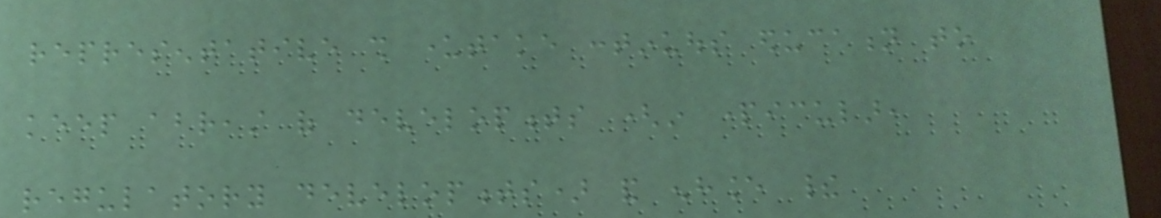representative shall undertake continuous education to
keep abreast of developments (in particular,
regulatory developments) and enhance their
